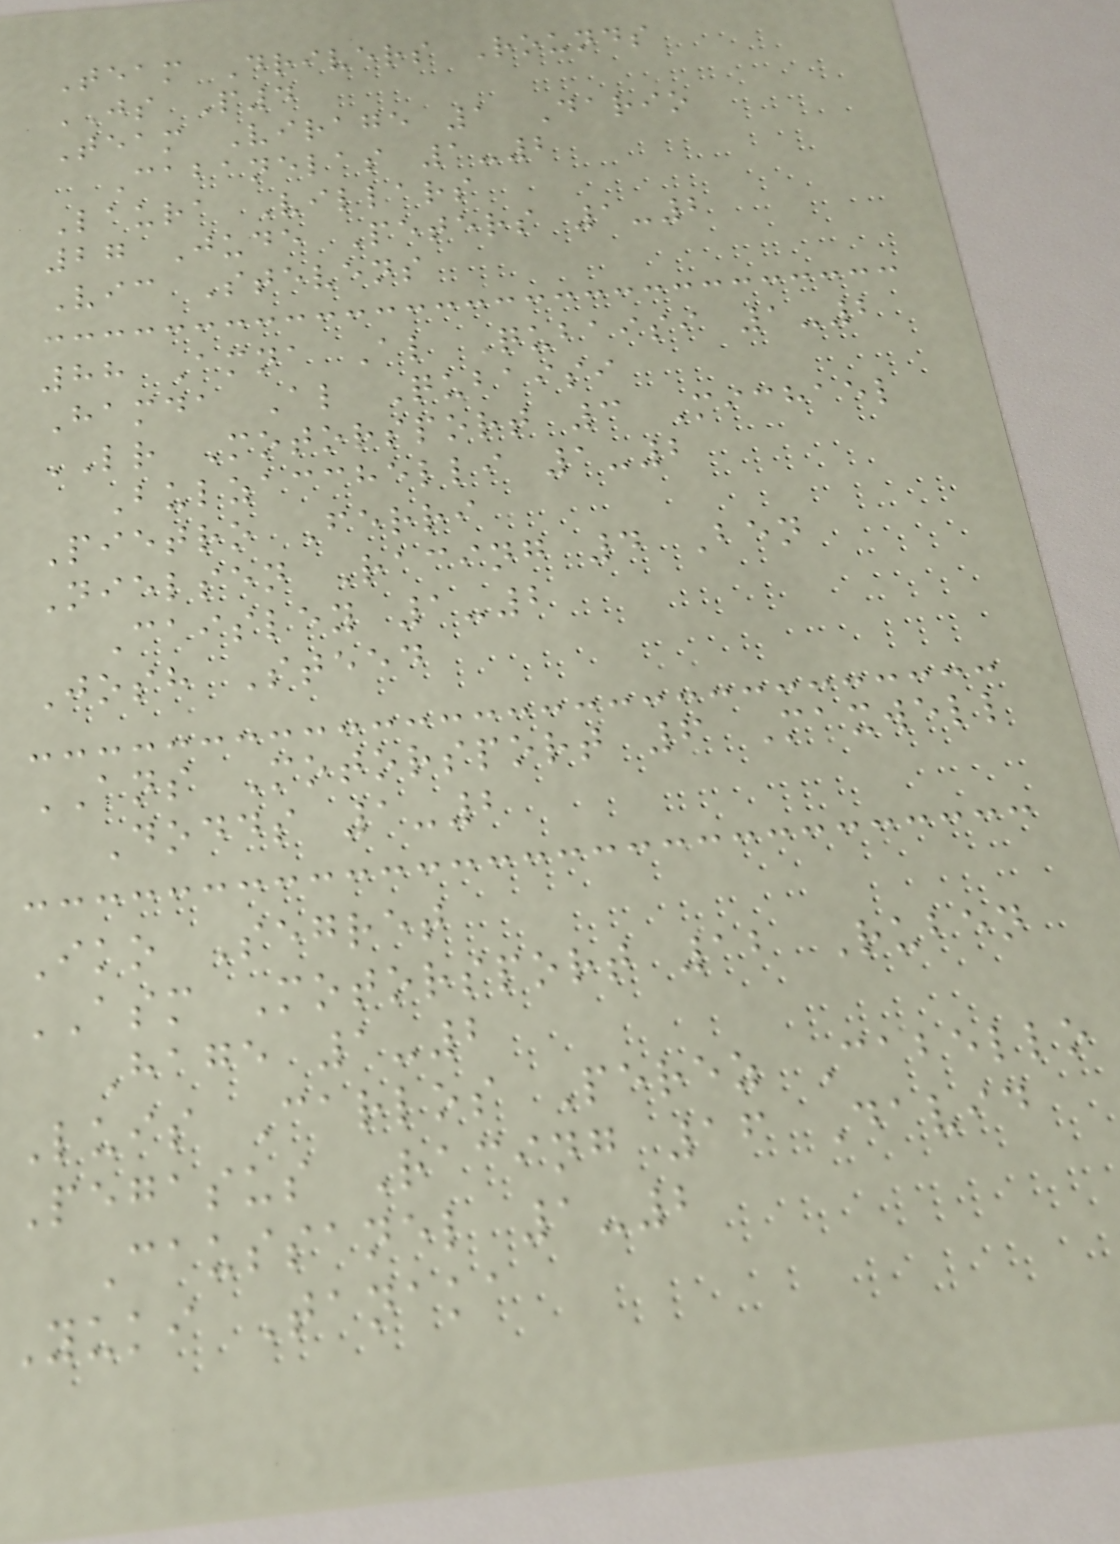Team Drivers Rounds
JS P4
Team Virage 1 Dario
Cabanelas 1-2
Laura Villars
27 Jude Peters 1-2
Vic Stevens
88 Amna Al Qubaisi 1-2
Hamda Al Qubaisi
LR Motorsport 3 Michael
Bulzacchelli 1-2
Pietro Ferri
Nielsen Racing 4 Ben
Caisley 1-2
Josh Steed
ANS Motorsport 6 Maxwell
Dodds 1-2
Iko Segret
ASM Motorsport 12 Ruben
Hage 1-2
Luis Carlos Perez Cabello
Pegasus Racing 16 David
Caussanel 1-2
Yuki Tanaka
